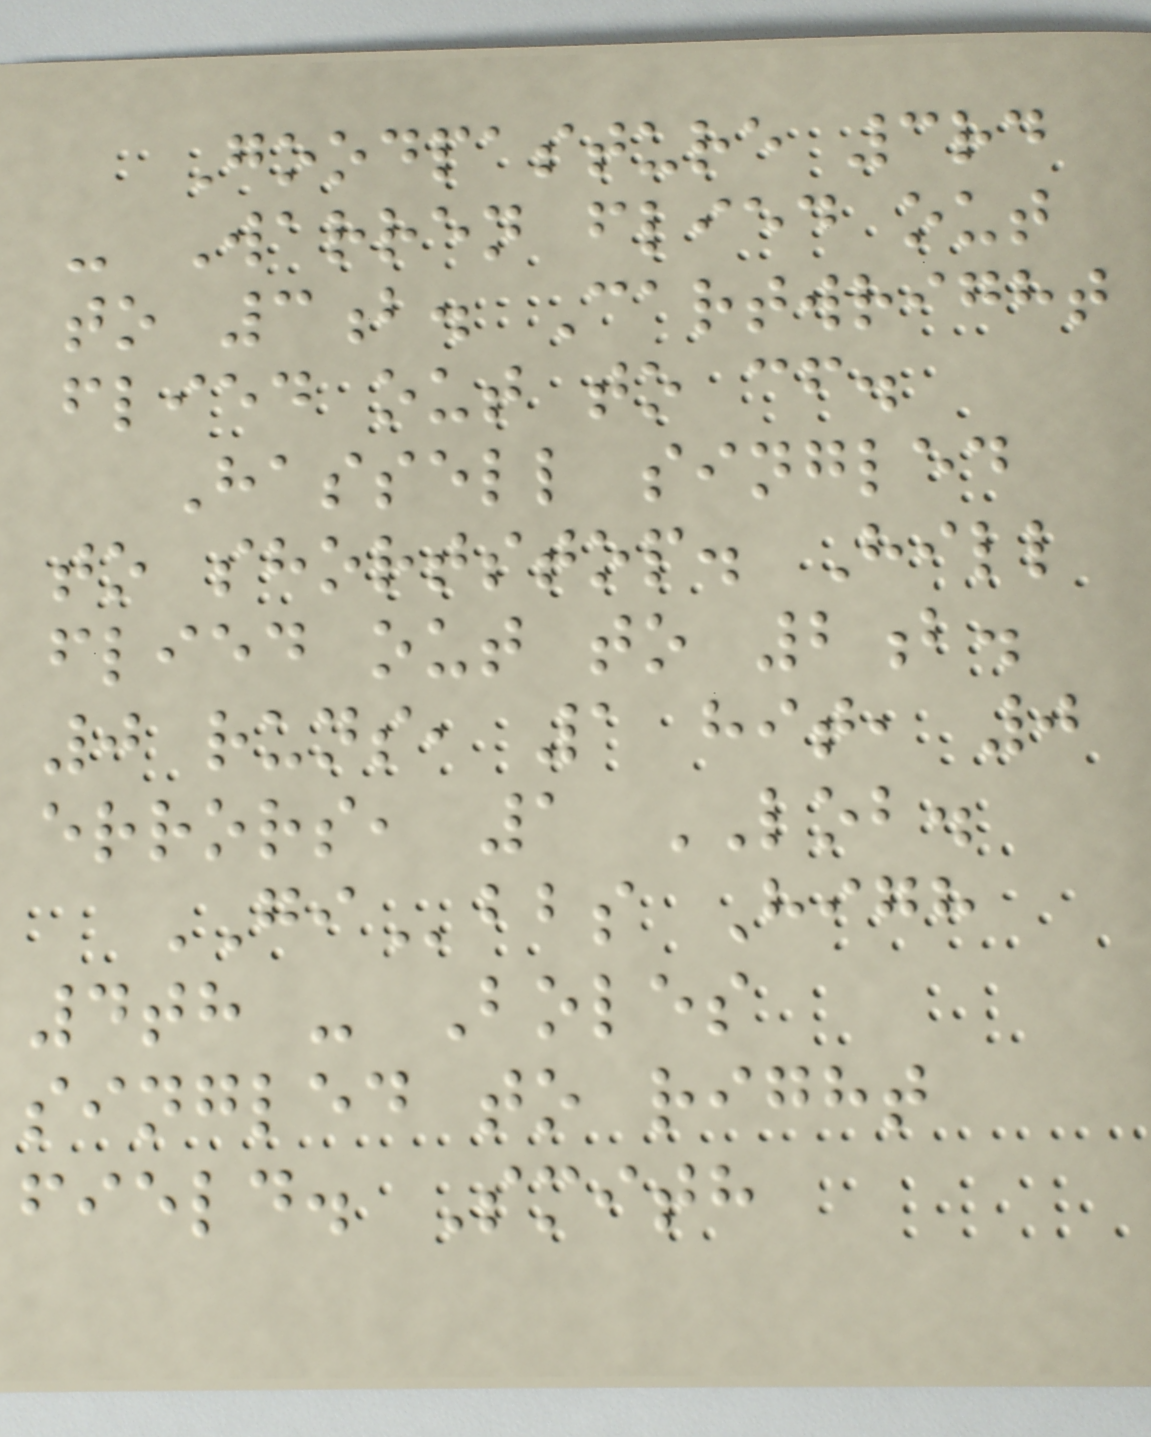Goodpasture 3rd
- Warren flied out
to 3b. Cartwright
flied out to cf.
Hassell singled
to shortstop. Hill
flied out to 2b.
0 runs, 1 hit, 0
errors, 1 LOB.
GIbbs High
4th - Boles
singled to right
field. Smith
